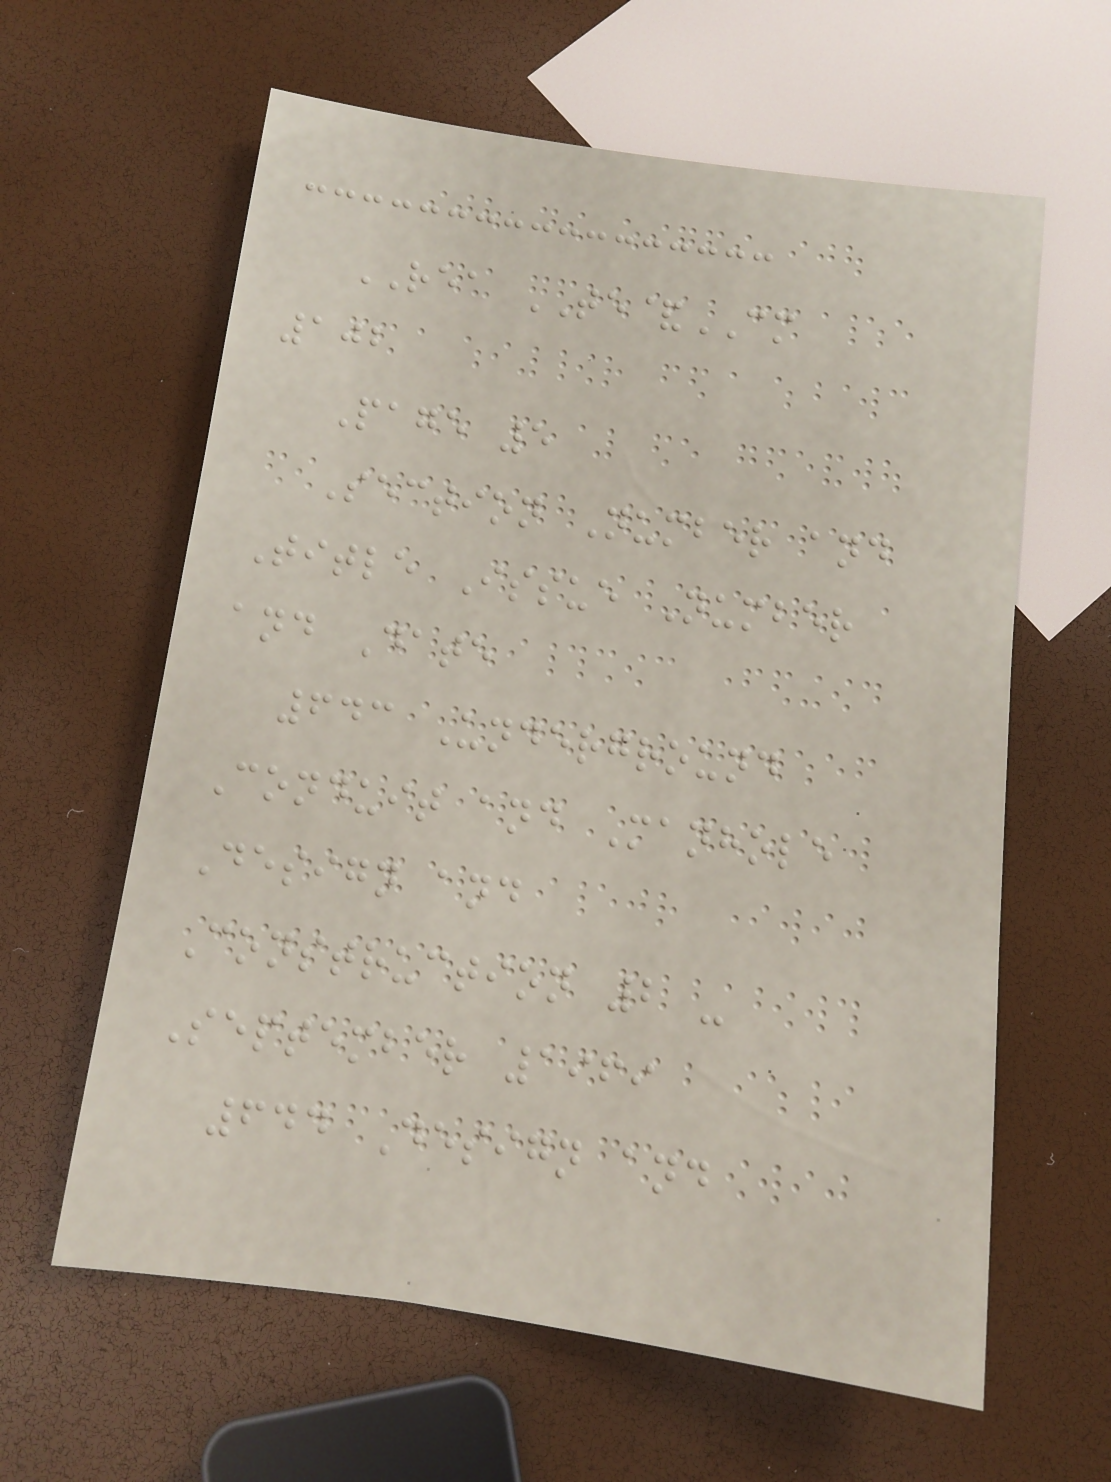REA TE&CM
102
Page 5
Section Number and
Title Issue Number
and Date
643 Underground
Conduit and Manhole
Design and
Construction 2 -
September 1969
644 Design and
